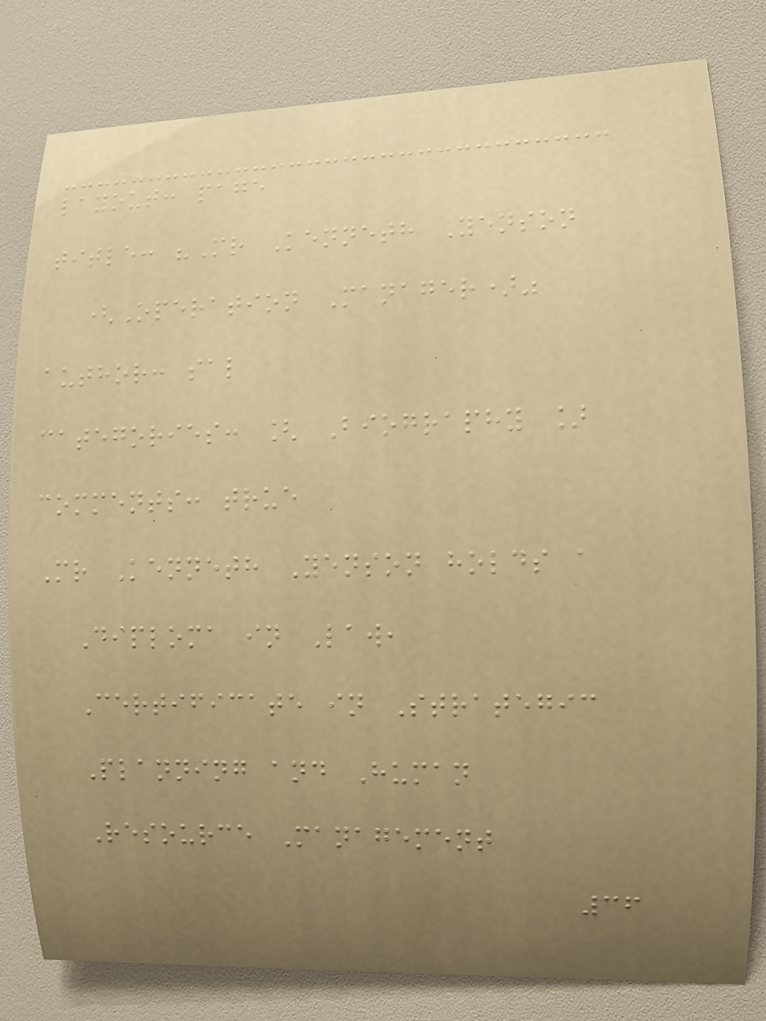layout: page
title: "Mr Kenneth Yenson
(Operation Manager)"
author: sal
categories: [ Biography ]
comments: true
Mr Kenneth Yenson holds a
Diploma in Law,
Certificate in Strategic
Planning and Human
Resource Management
36
